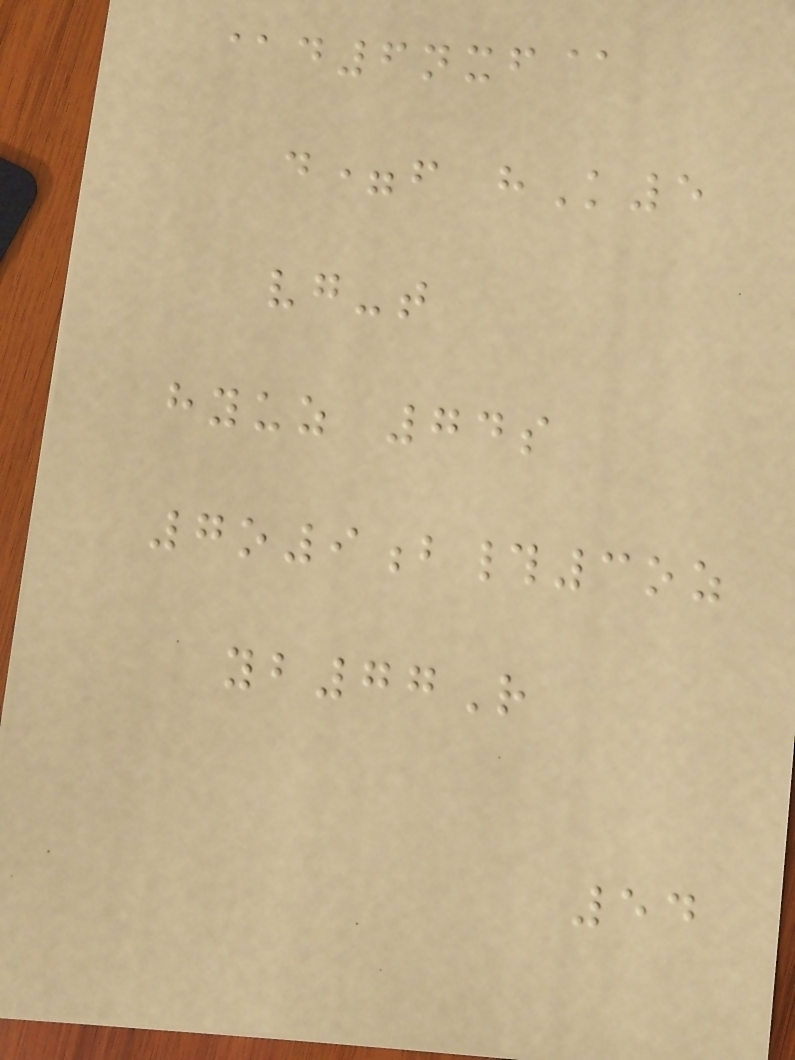@d6nxf@
d=f hK5
vg-t
hyuz 74s
7o9b#3oz
yb77R
54
